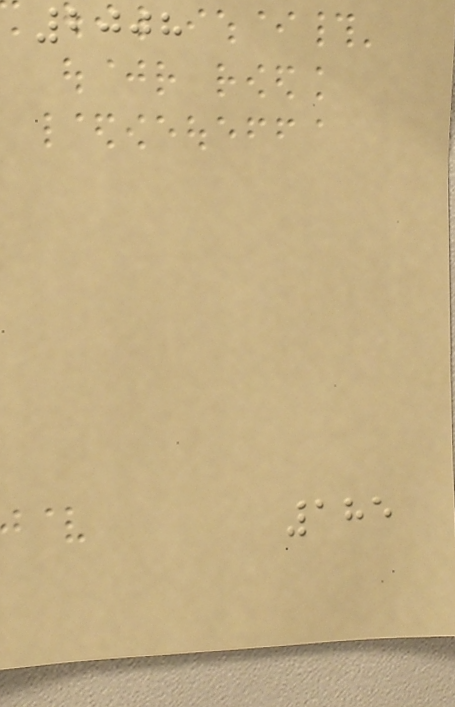2008
185
